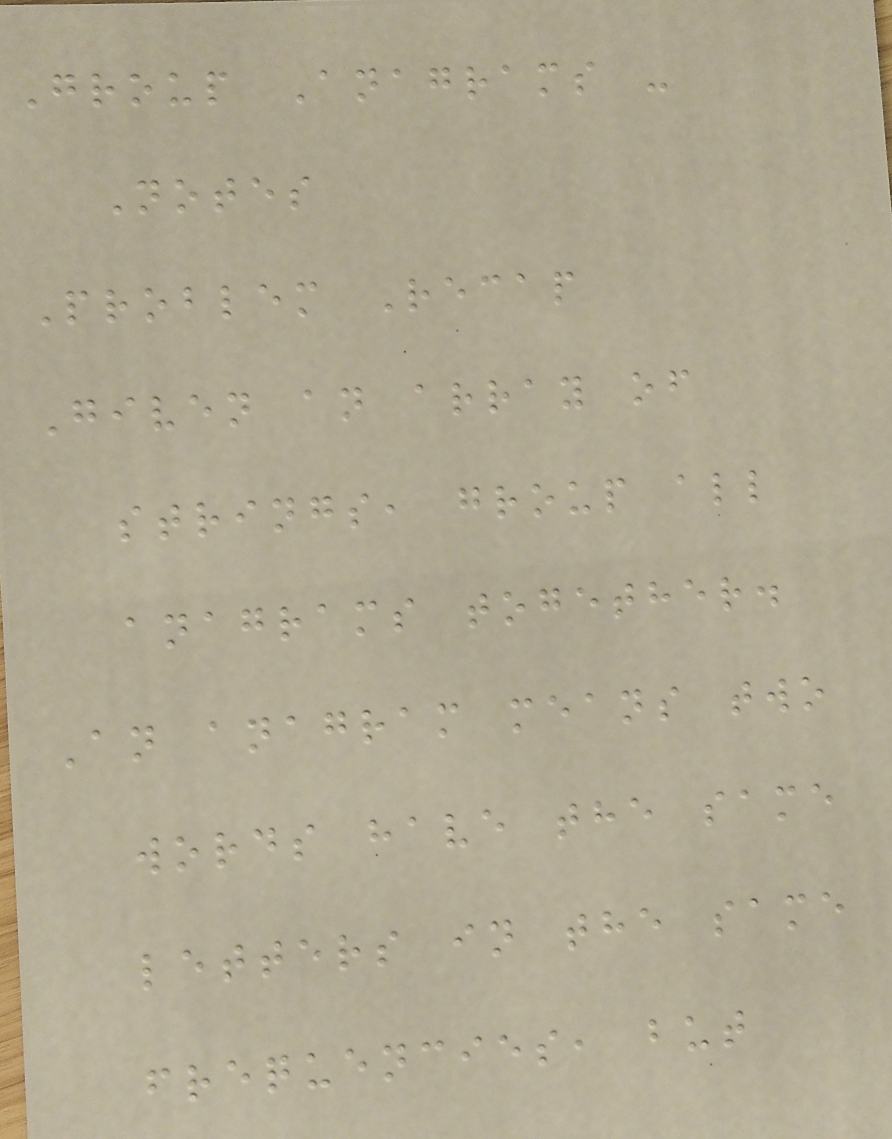Group Anagrams -
Notes
Problem Recap
Given an array of
strings, group all
anagrams together.
An anagram means two
words have the same
letters in the same
frequencies, but
